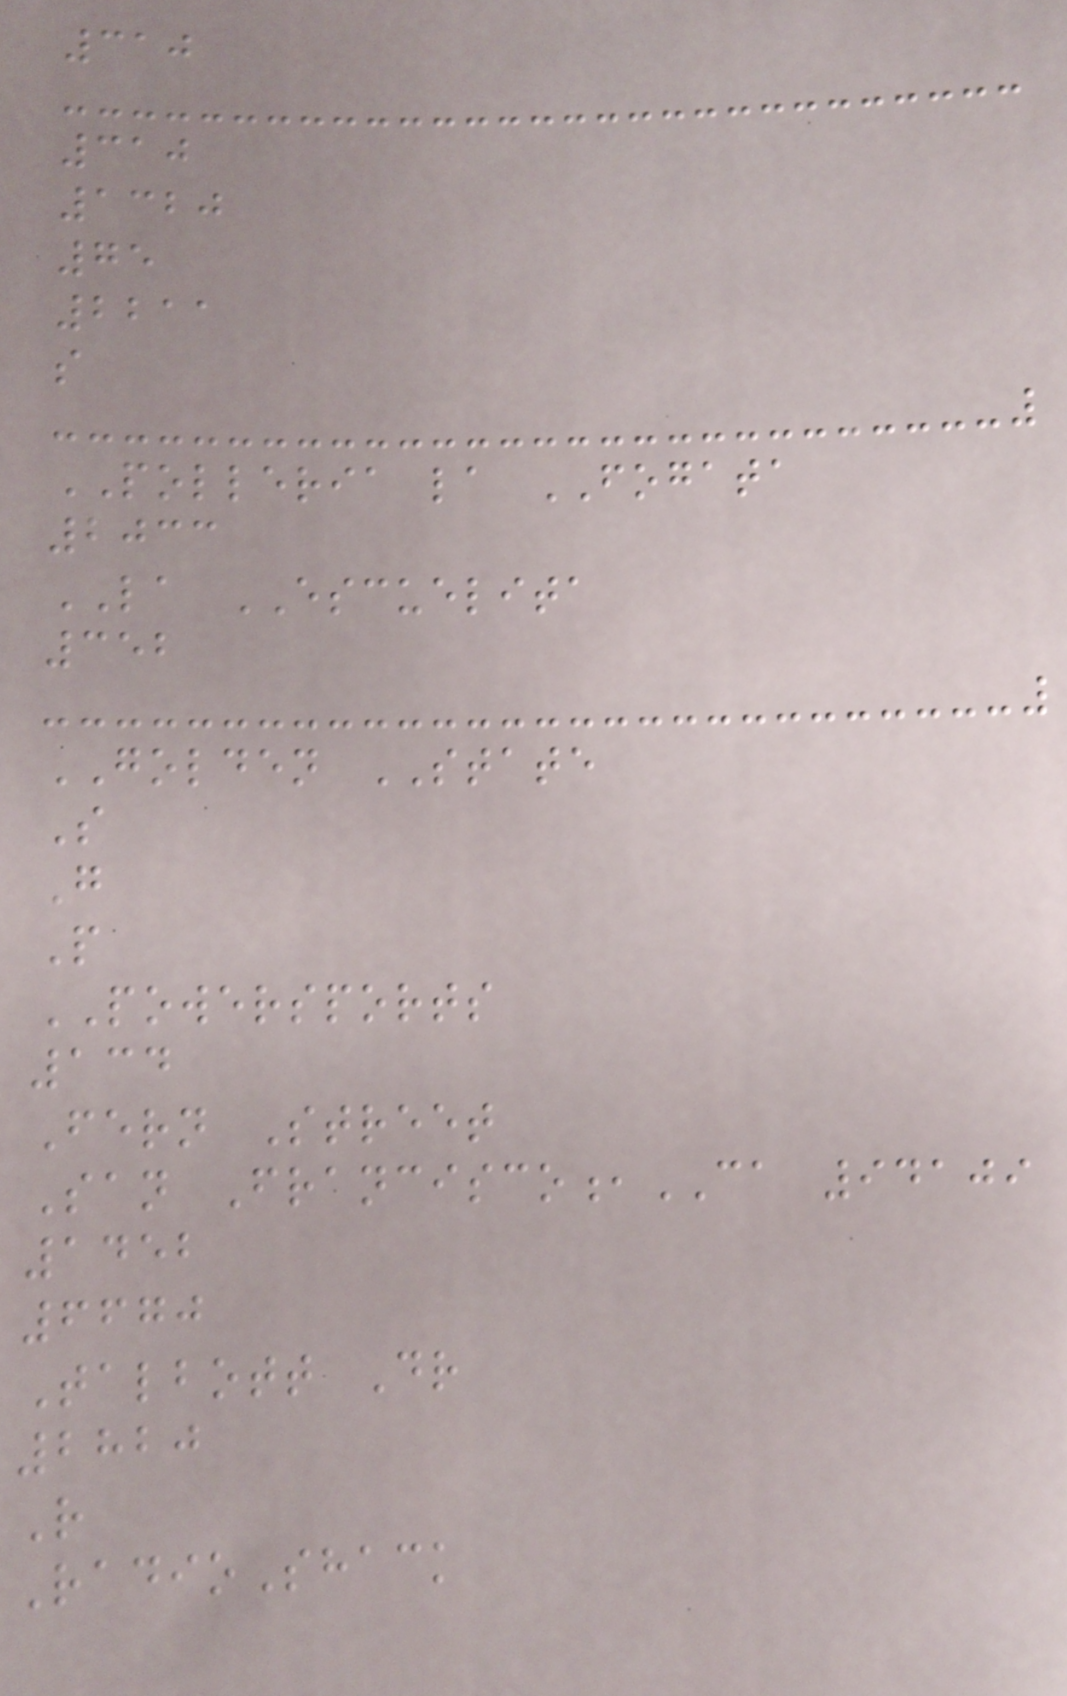310
310
1320
75
2211
s
POLLERIA la FOGATA
2033
LA ESCUELITA
352
GOLDEN STATE
S
G
P
POWERSPORTS
134
Fern Street
San Francisco,CA 94109
1452
6670
Talbott Dr
2820
R
RadioShack
